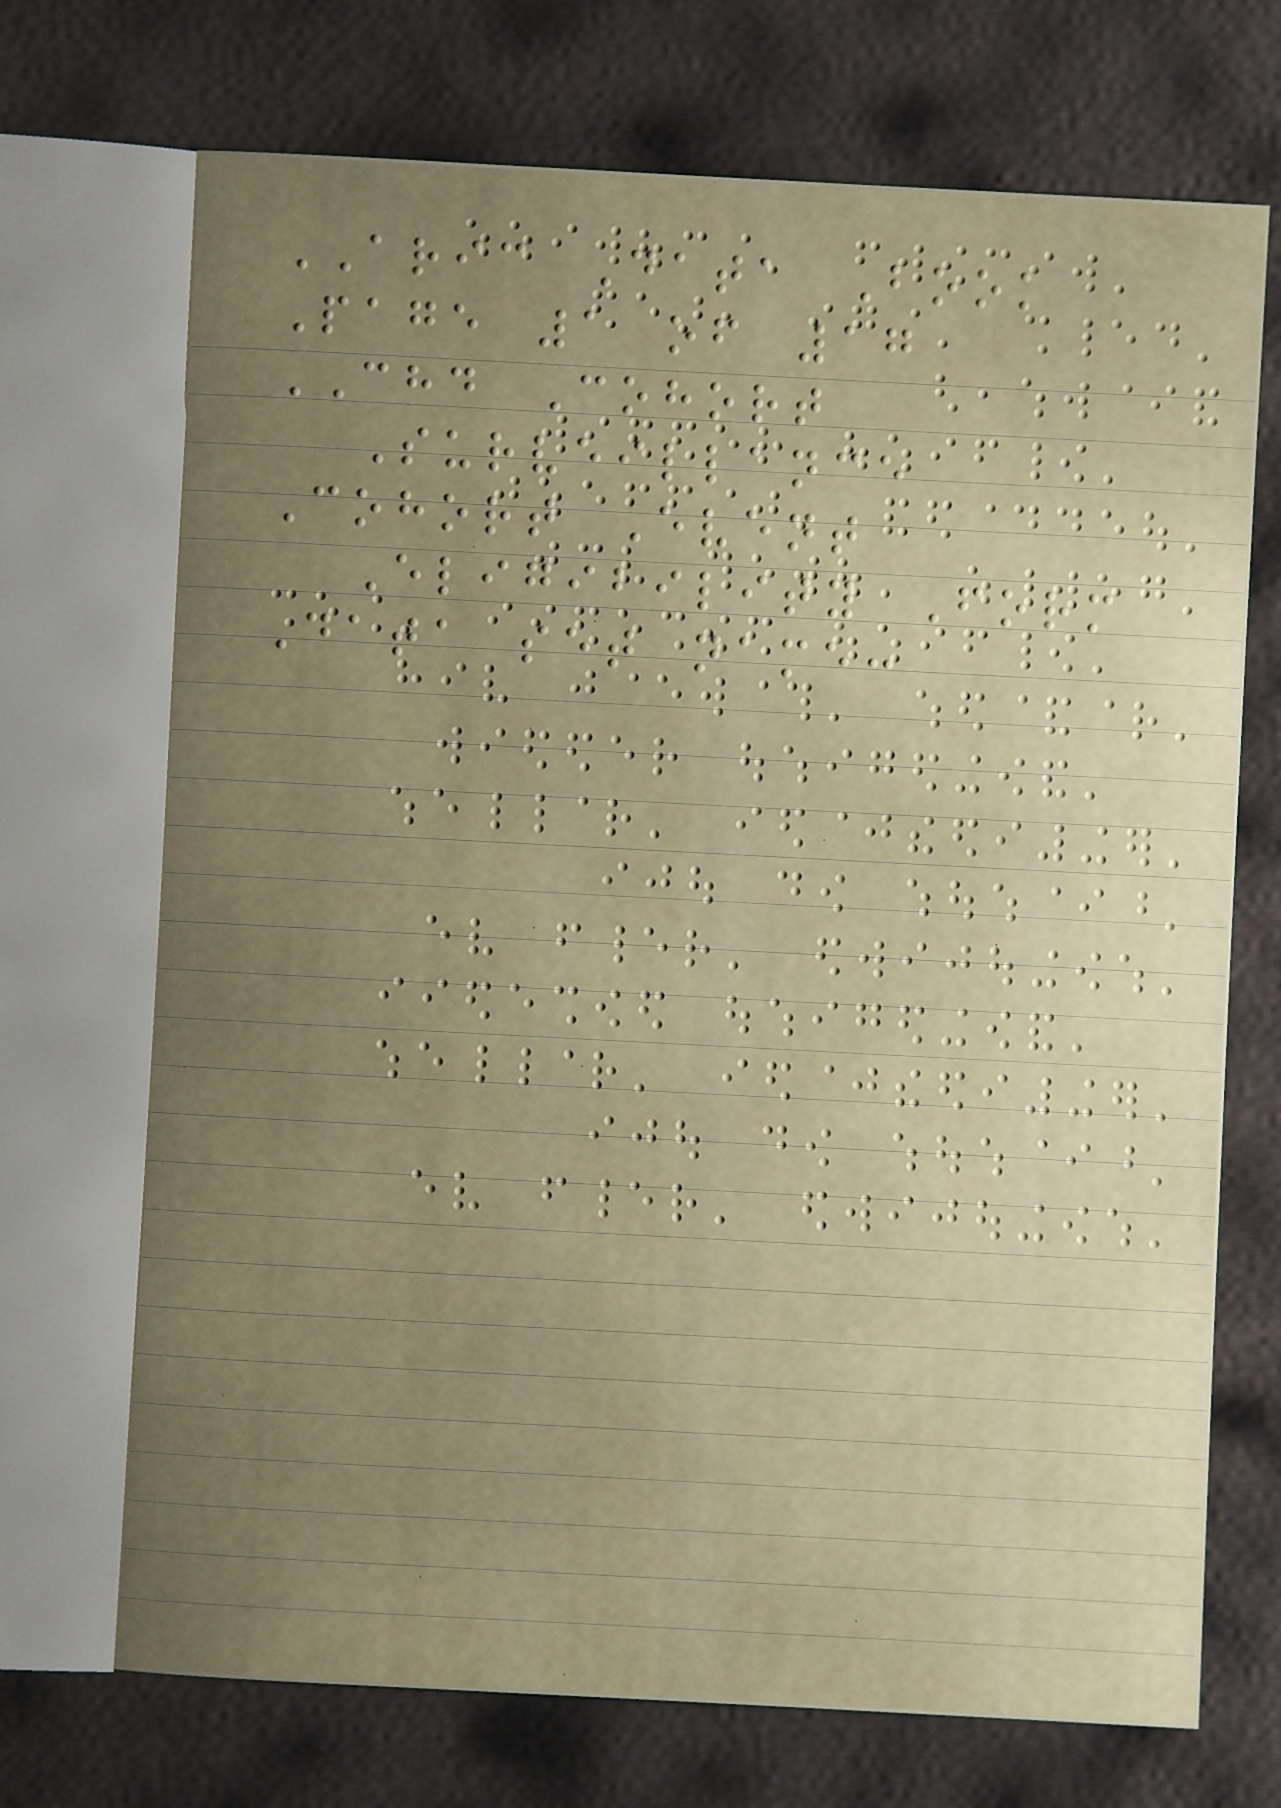ARIC Data Book
Page 1 of 17
CHD Cohort
Surveillance
Cohort Event
Eligibility Form
Data set name:
